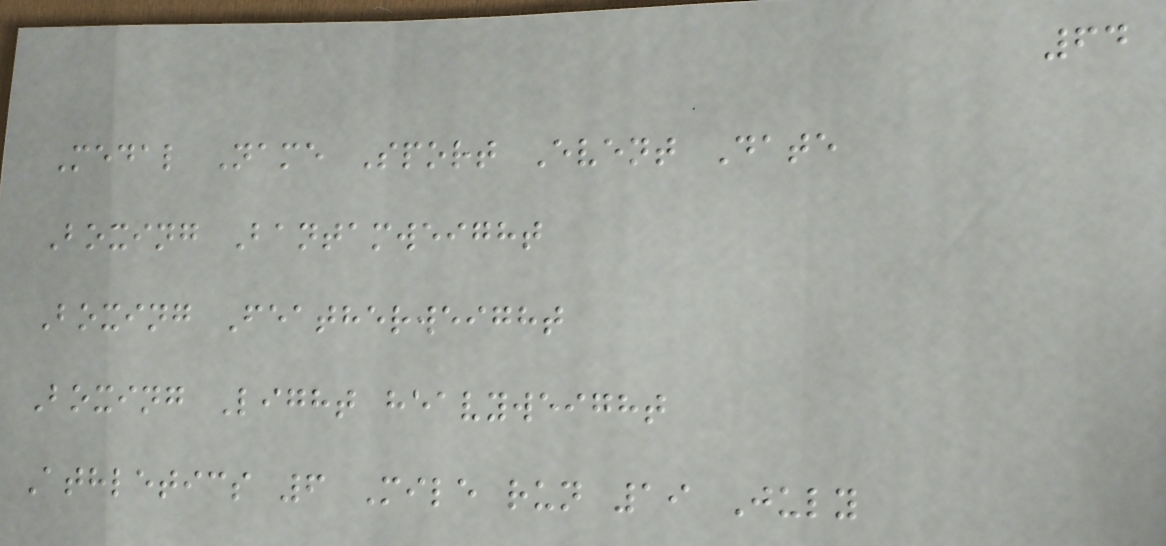64
Medal Name Sport Event Date
Boxing Bantamweight
Boxing Featherweight
Boxing Light heavyweight
Athletics 6 Mile run 19 July
